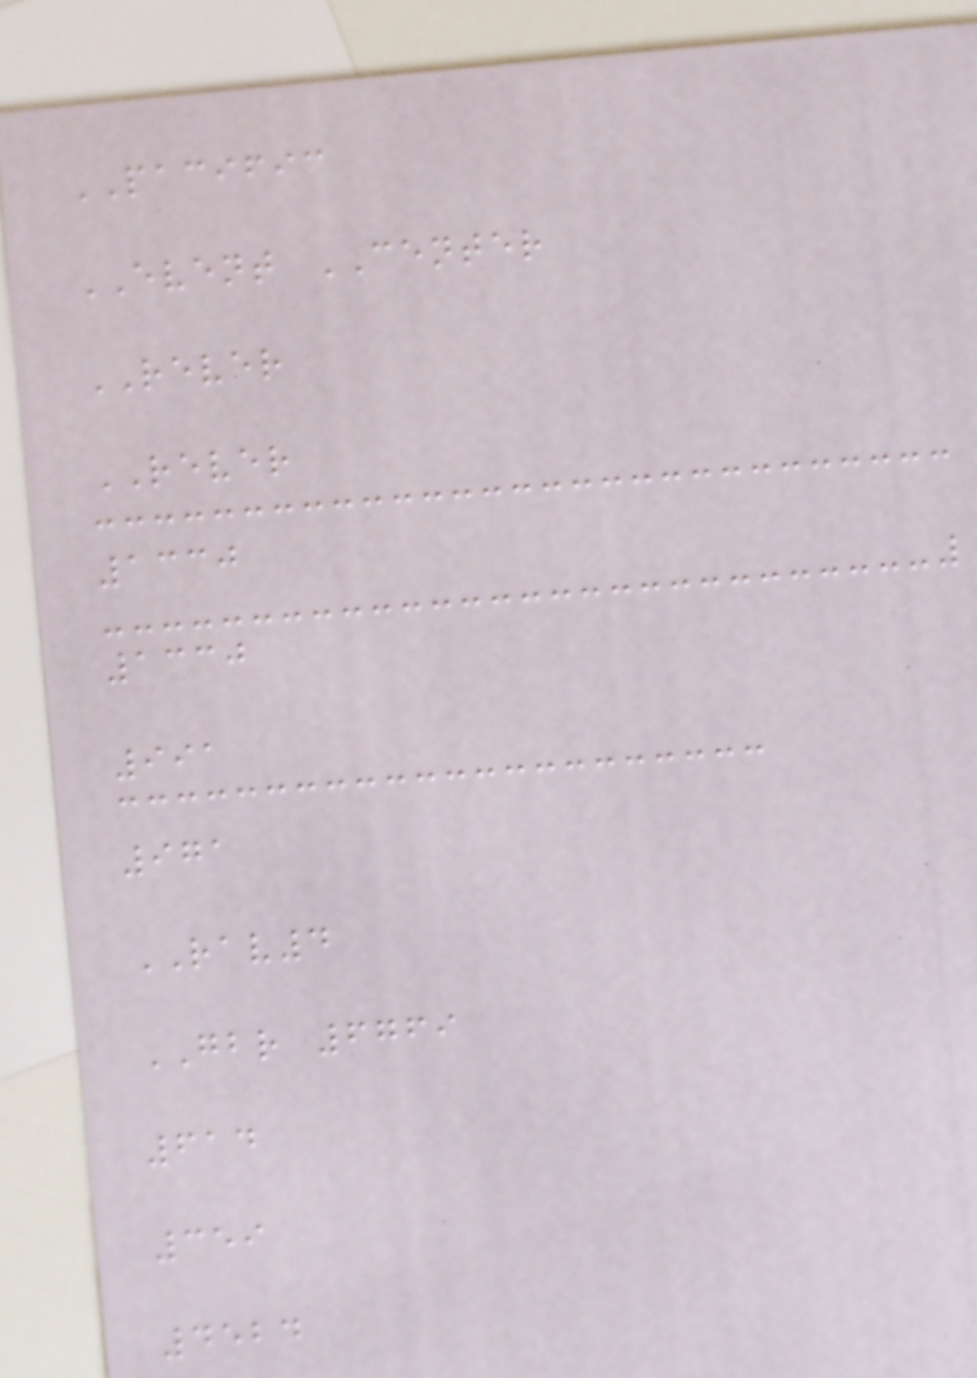PACIFIC
EVENT CENTER
REVER
REVER
1330
1330
991
971
RAV4
GBR 6769
614
359
4524
